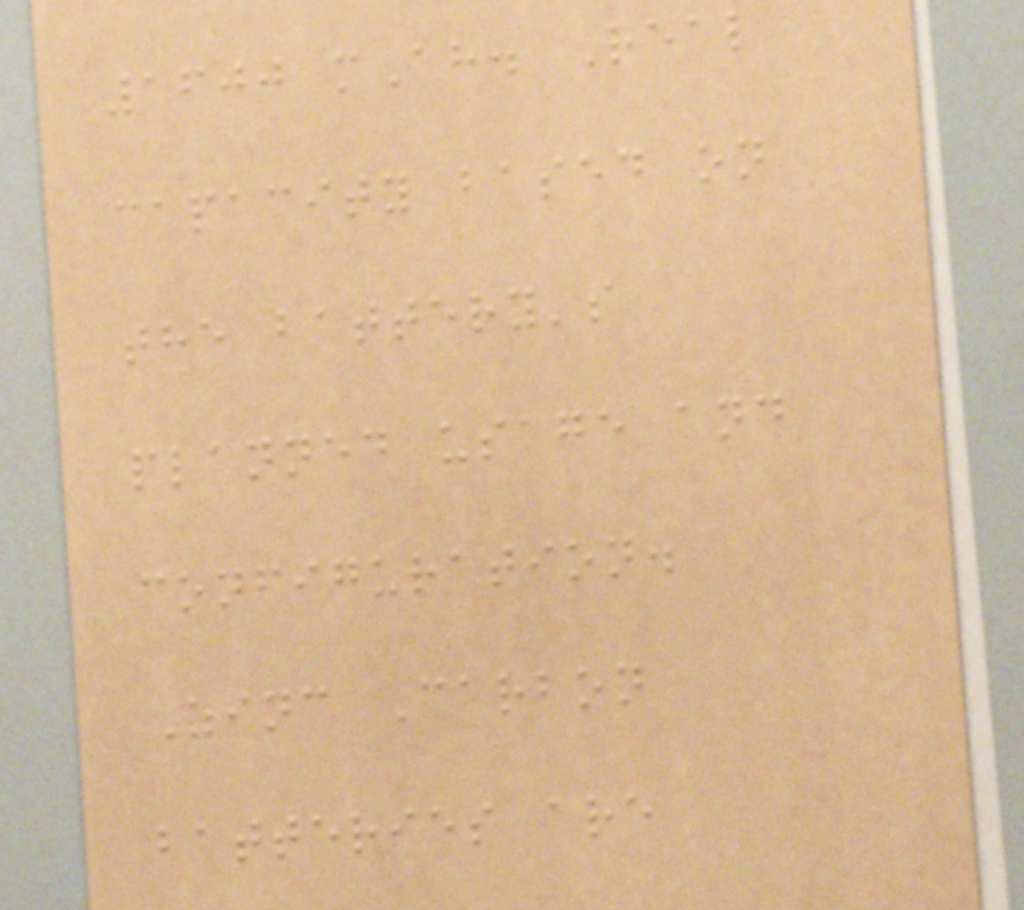1600 mAh. Real
capacity based on
the battery's
planned usage and
configuration.
Zinc Carbon
batteries are
